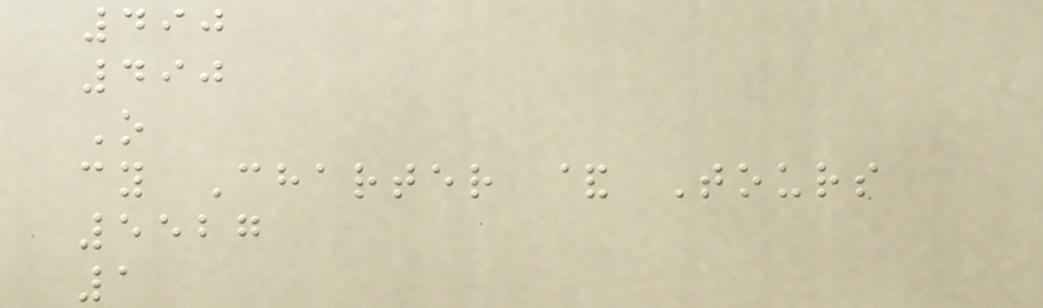490
490
O
cy Charter & Tours
5527
1
